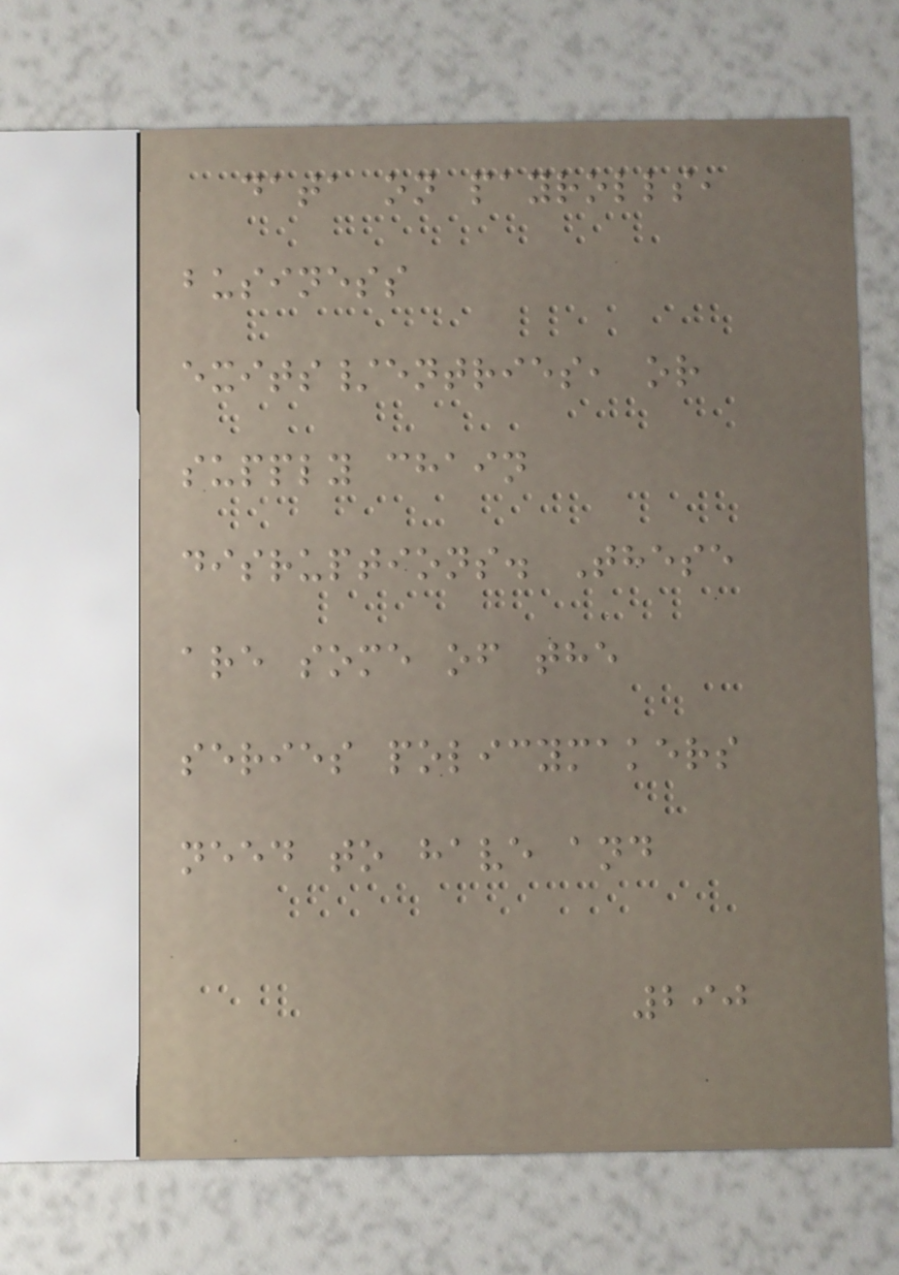data on payrolls,
business
exits/entries, or
supply chain
disruptions. These
are some of the
series policymakers
need to have and
290
